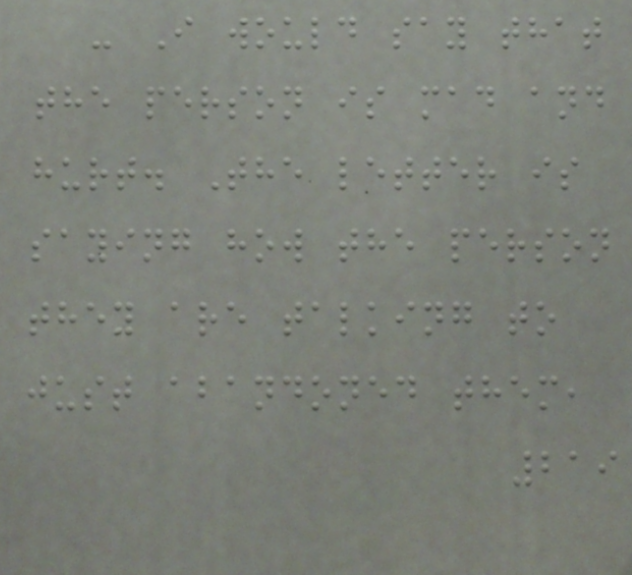- I would say that
the person is mad and
hurt. The letter is
saying how the person
they are talking to
just abandoned them,
219
